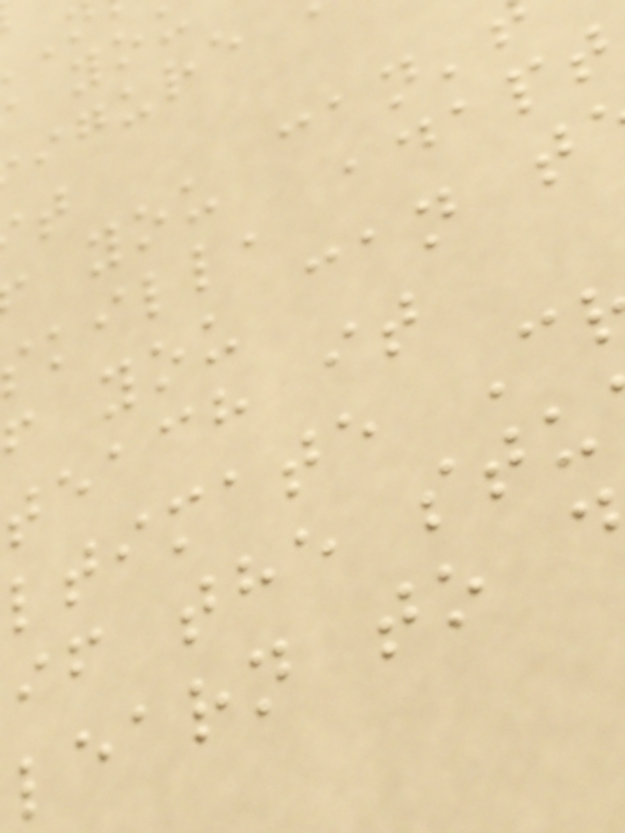you can'
kill, adapt
f you can t
teach it
ltimate C
if the stu
learn to
